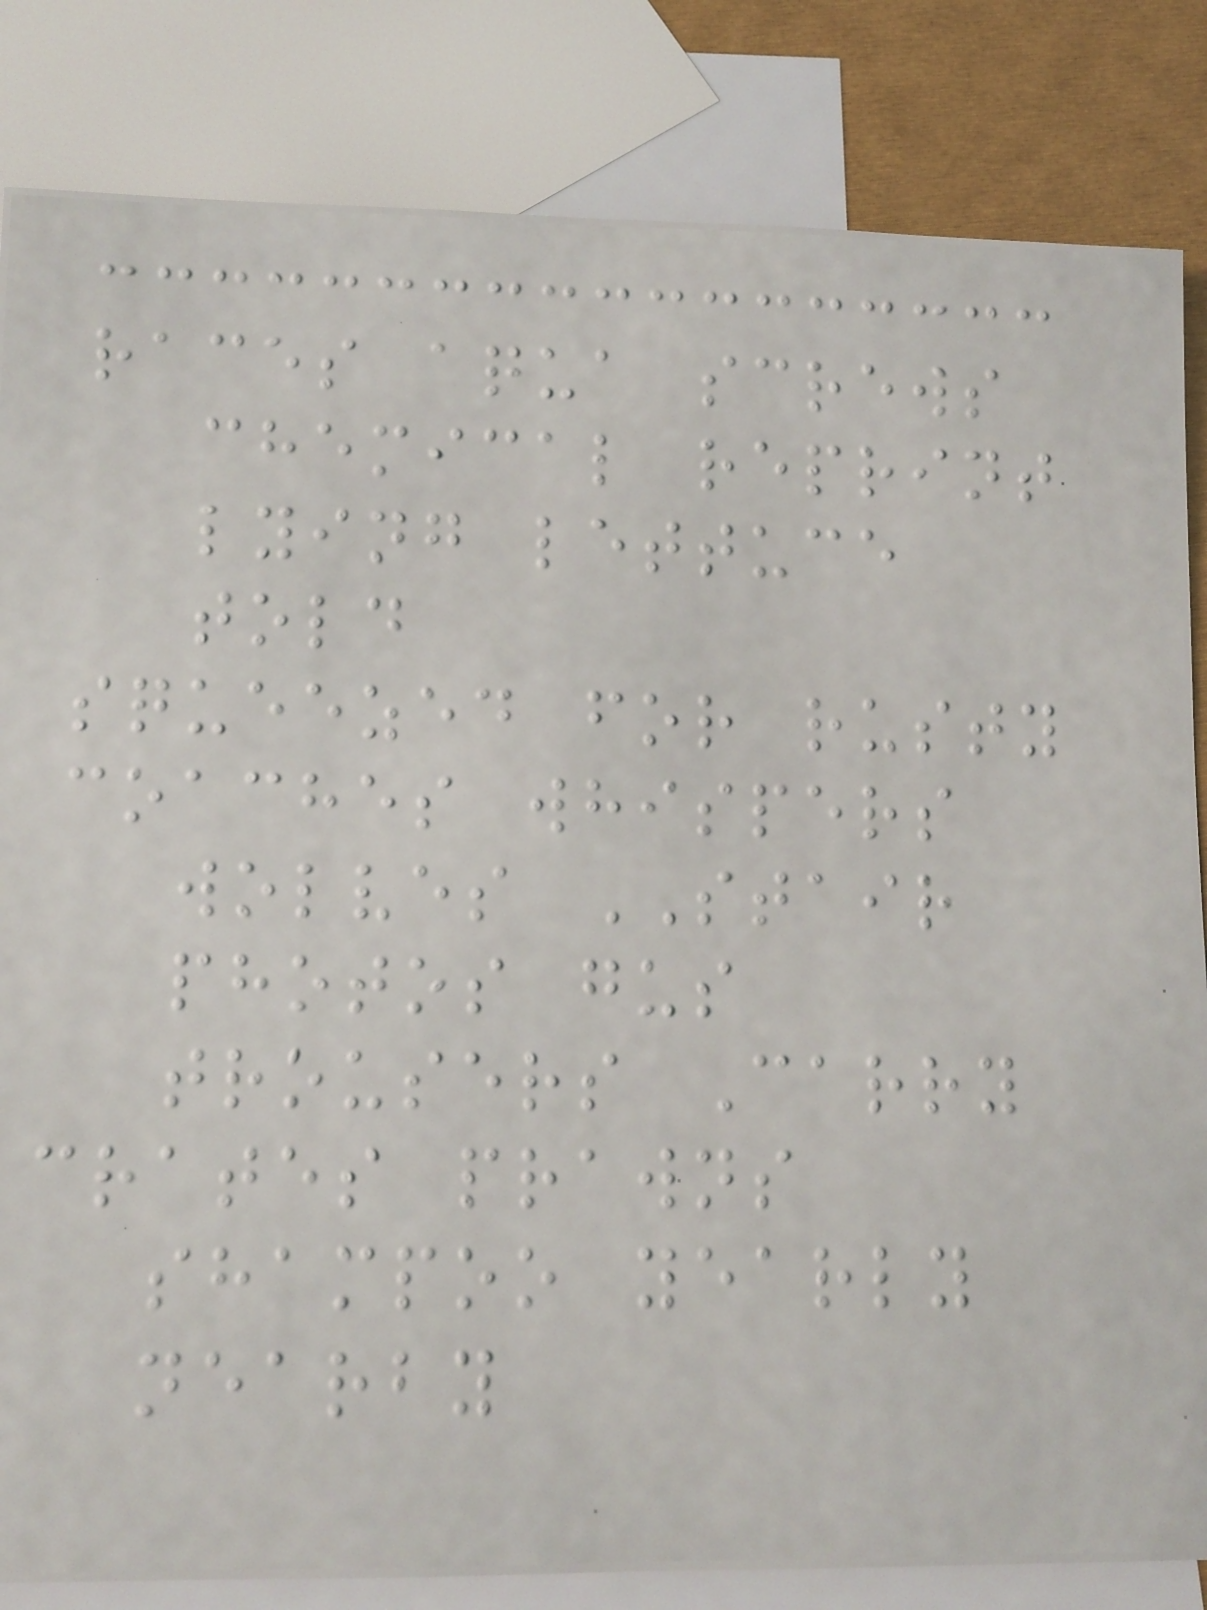races aqua screws
chemical reprint
lying lettuce
told
squeezed for rusty
coaches whispers
wolves STAIR
photos gus
trousers Carry
crates prawns
shampoo yearly
nearby
